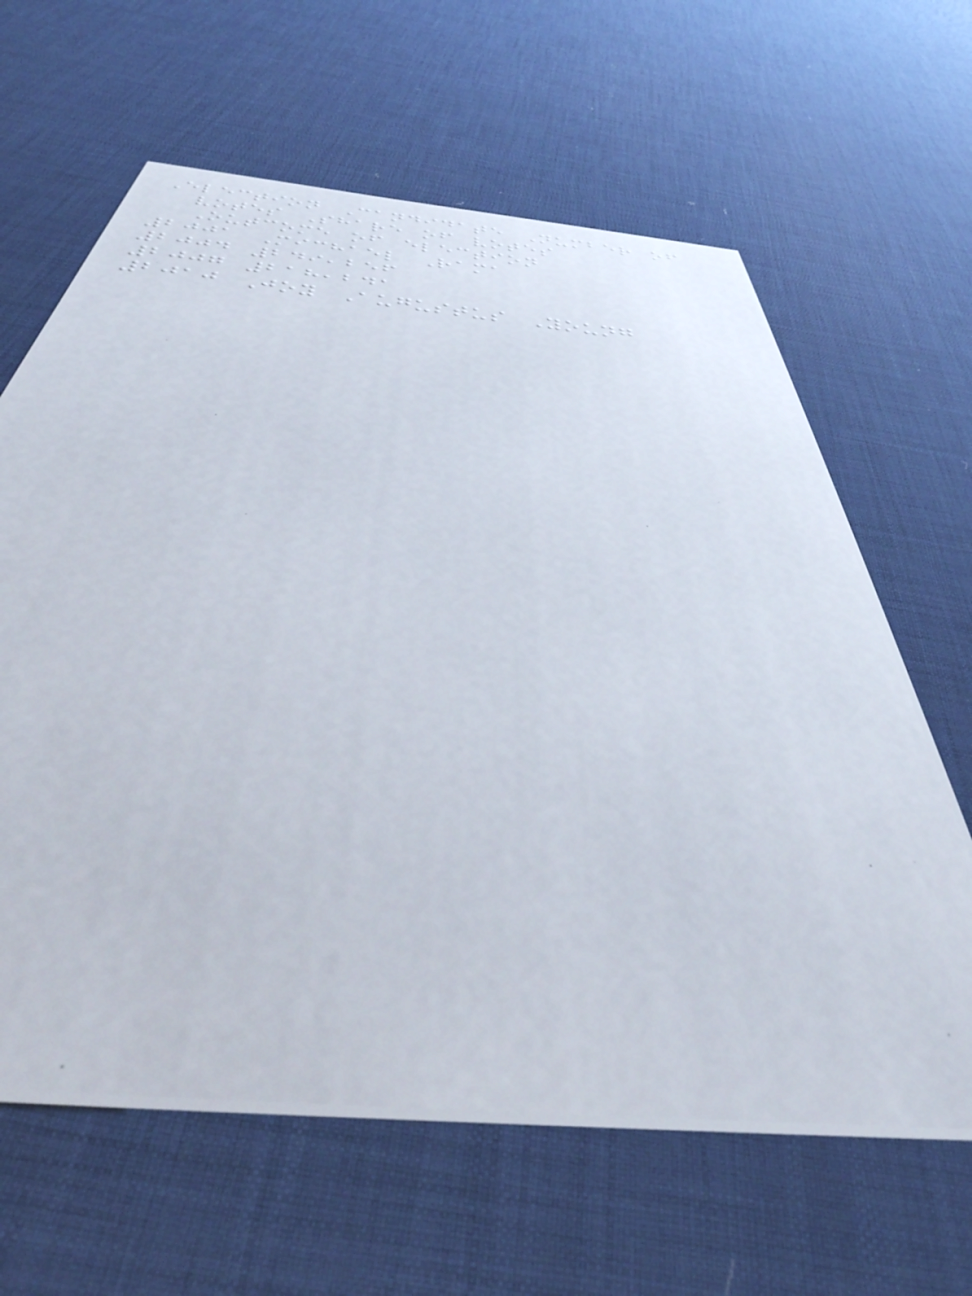Election Candidate Number of
votes Share of votes
Outcome of election
2001 Michael Rama
2004 249,256
2007 218,241
2010 Joy Augustus Young
